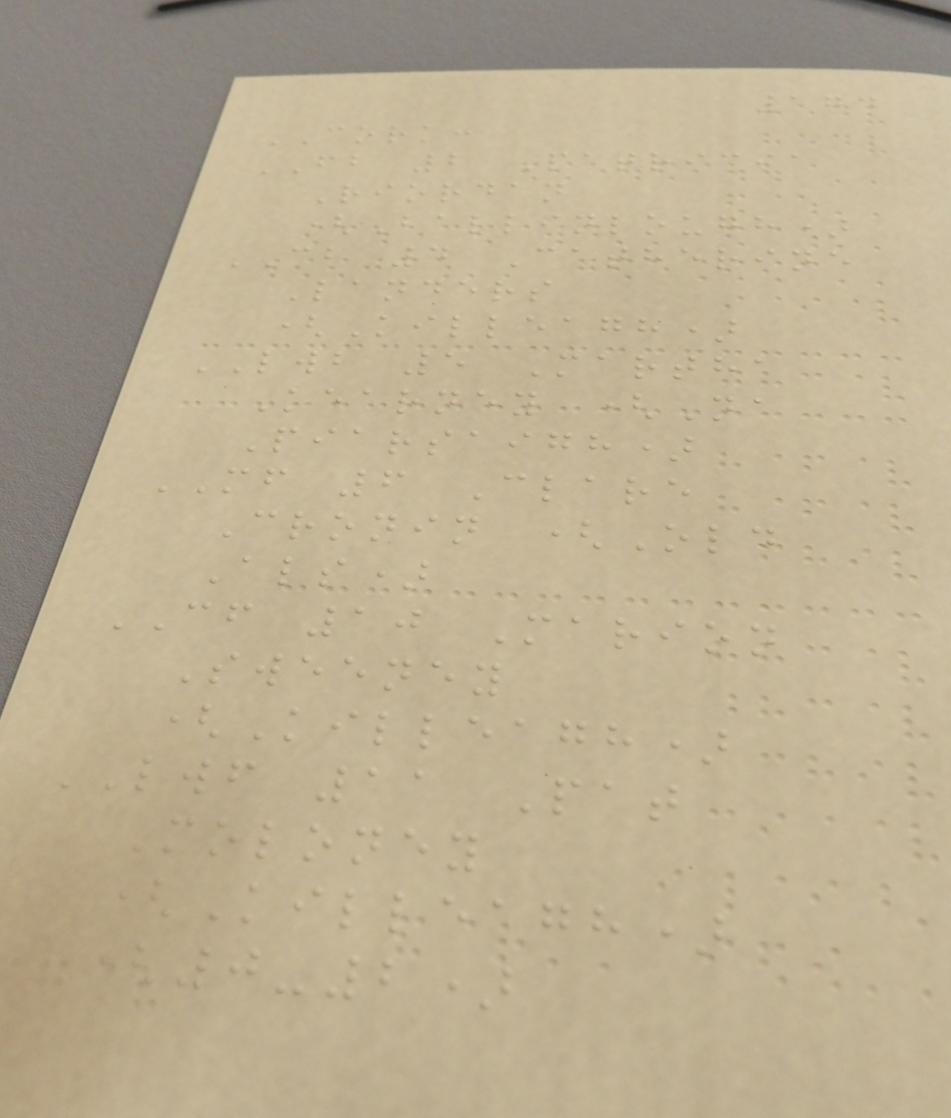174
CORK:
FB 2 Patricia
Riordan
(Ballinlough)
CB 4 Catherine
Landers
(Killeagh)
LWB 5 Martha
Kearney (Na
Piarsaigh)
MF 6 Clare
Cronin (Old
Als)
CF 10 Marion
Sweeney
(Killeagh)
LWF 11 Pat
Moloney
(Killeagh)
(0-2)
